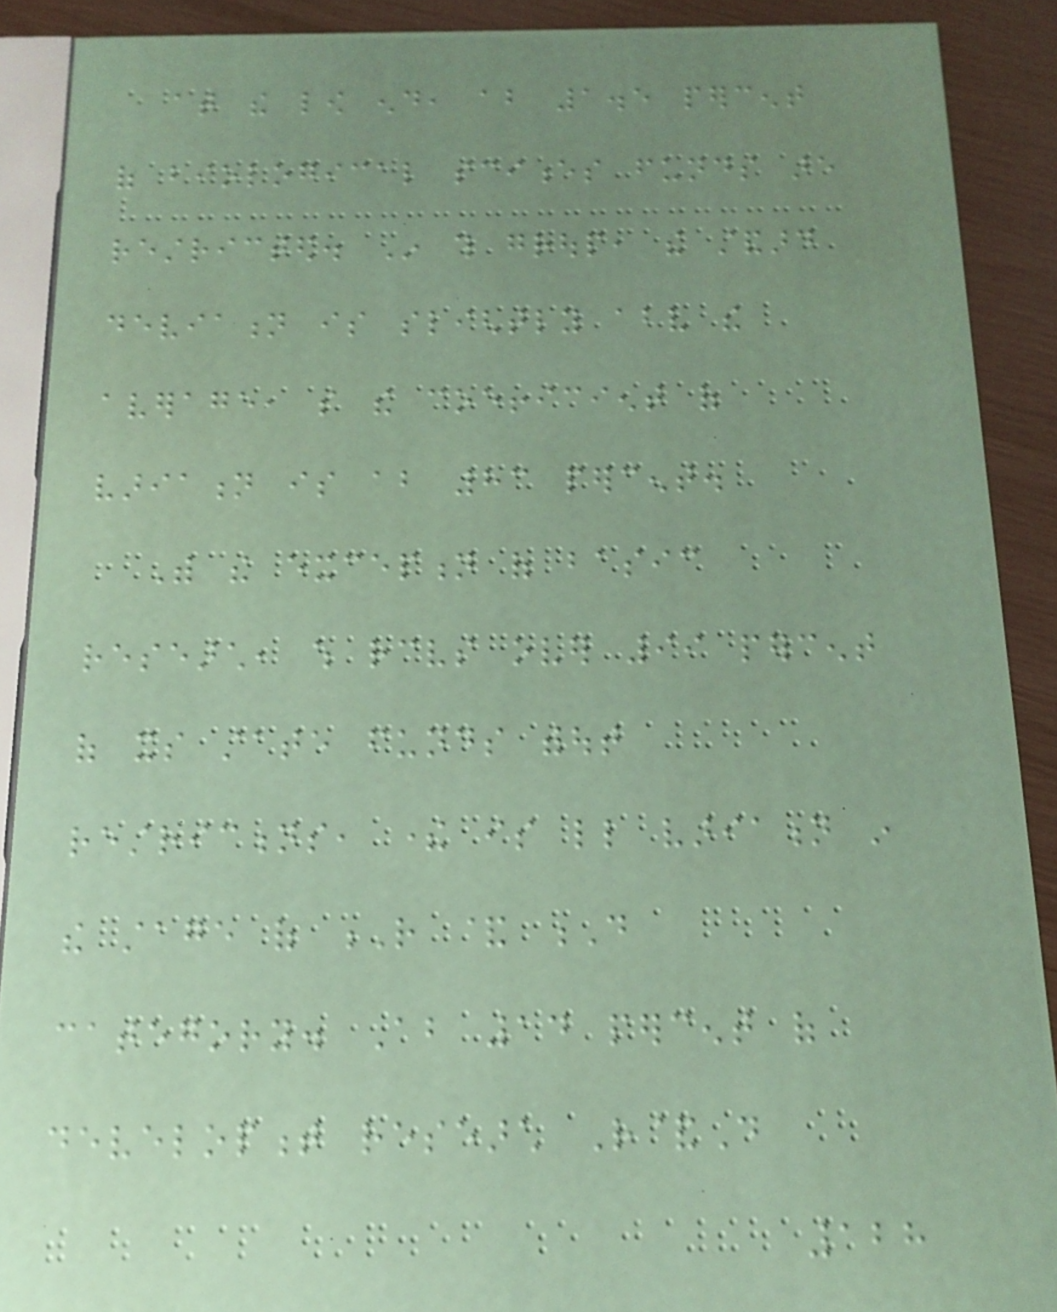at the low end, about 1.5 percent
of biological sciences funds are
restricted. In this group, the standard
deviation is slightly above the
average, so the coefficient of
variation is about 83 percent.
With the exception of basic
research, which receives over 99 percent
of its state funds without
restrictions, there is little variation in
the stage of R & D
category. About 14 percent of
development research R&D
128
